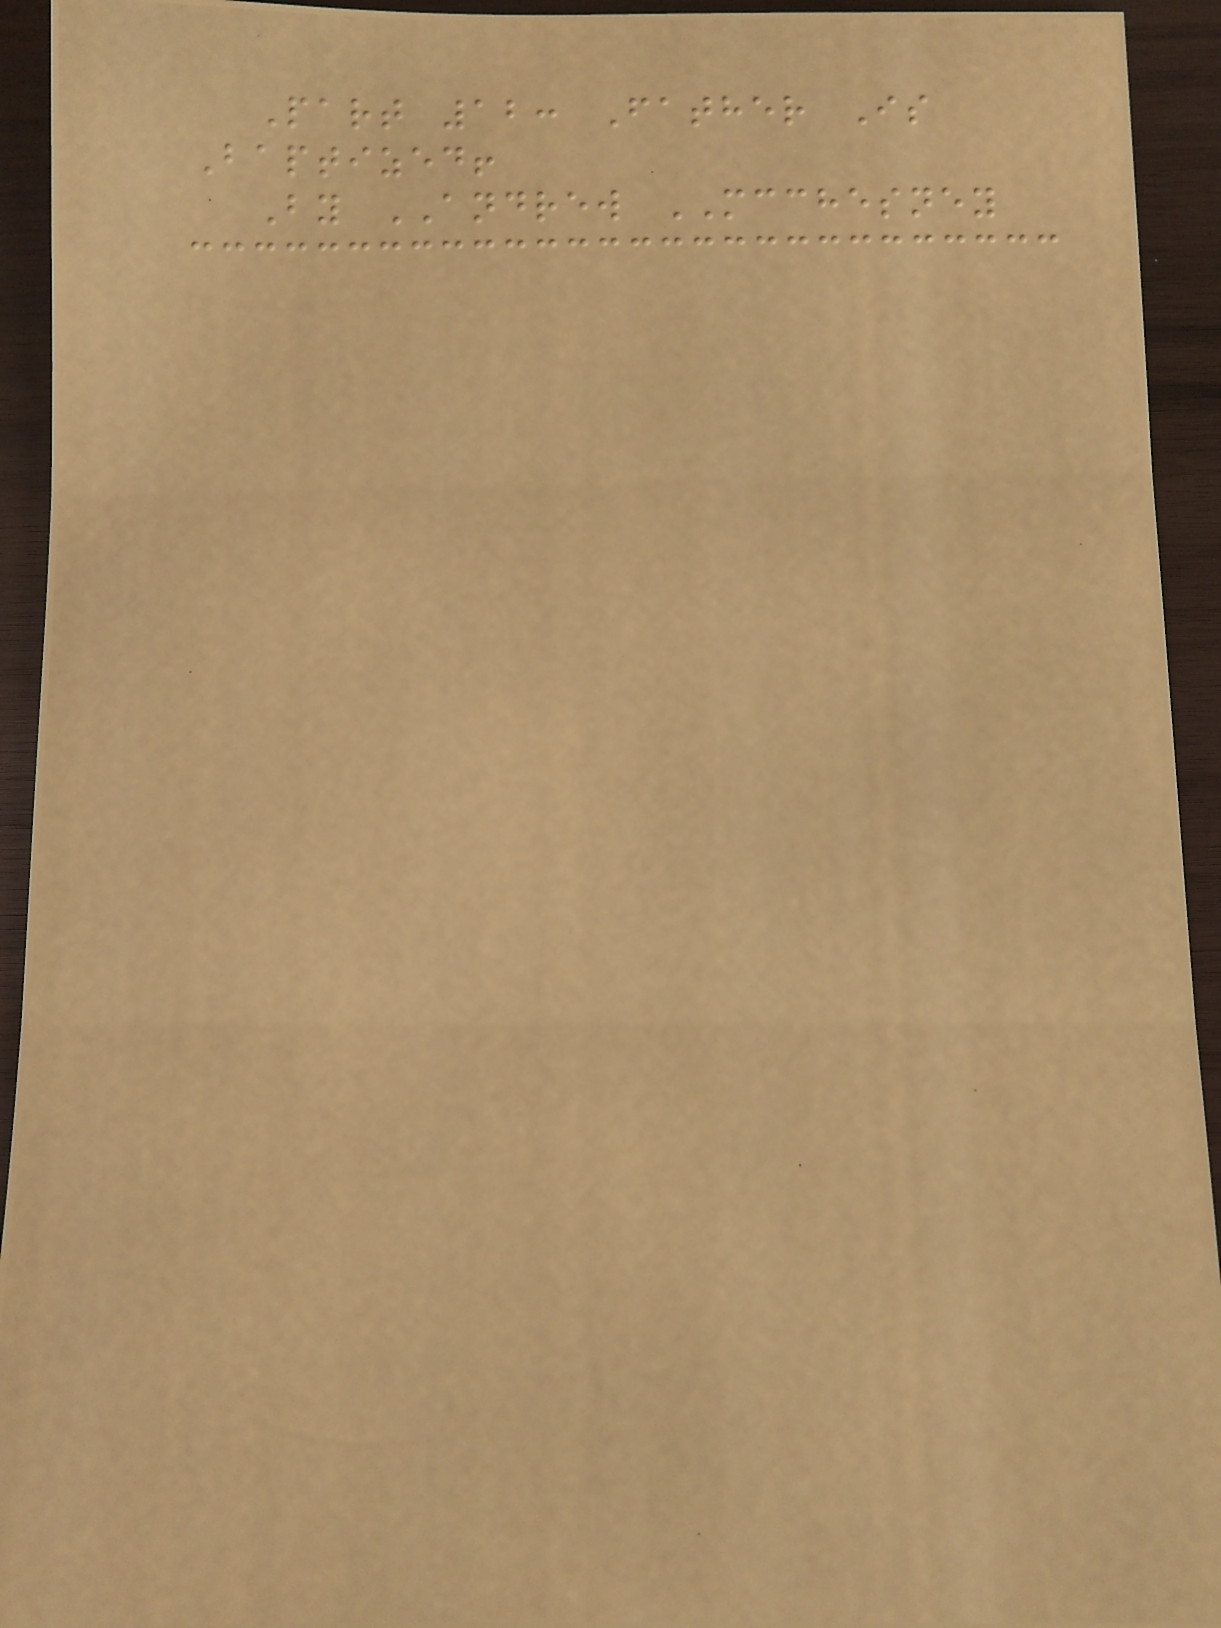Part 12: Father Is
Baptized!
By ANDREW MCCHESNEY
